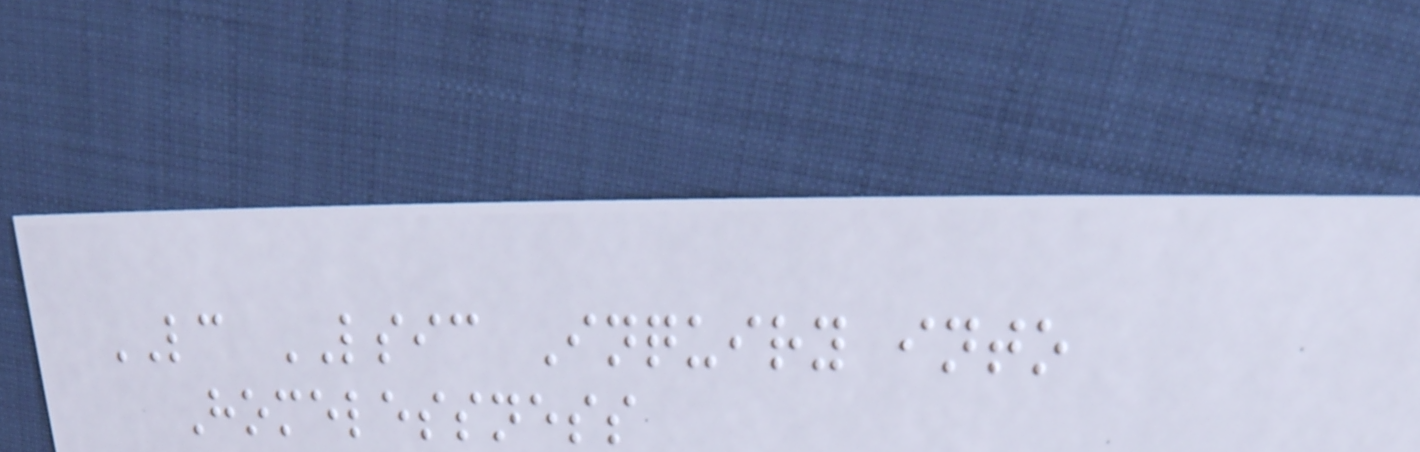LC LSIC Inquiry into
Homelessness
